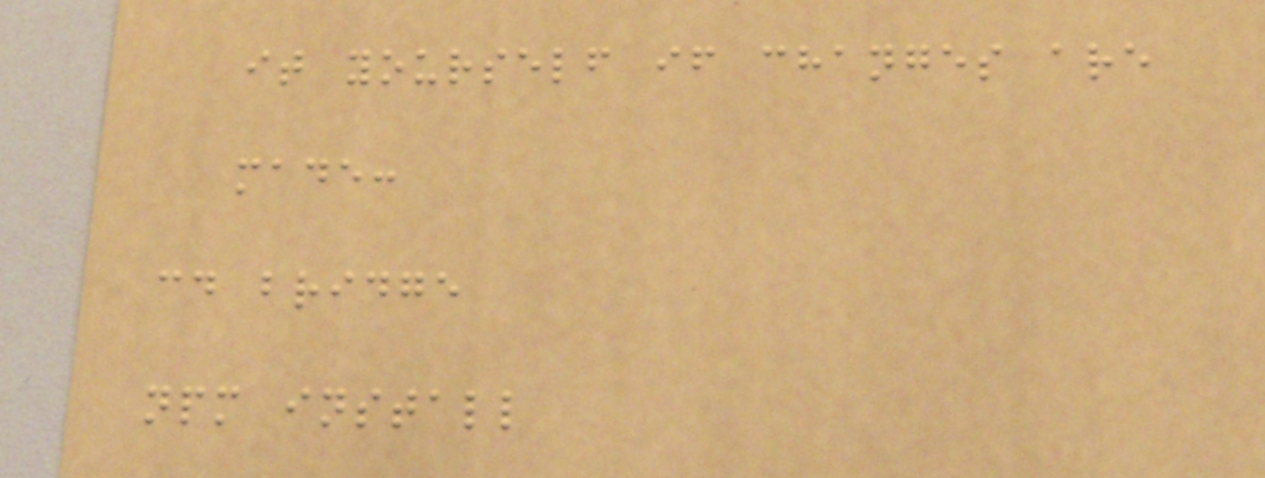it yourself if changes are
made:
cd bridge
npm install
